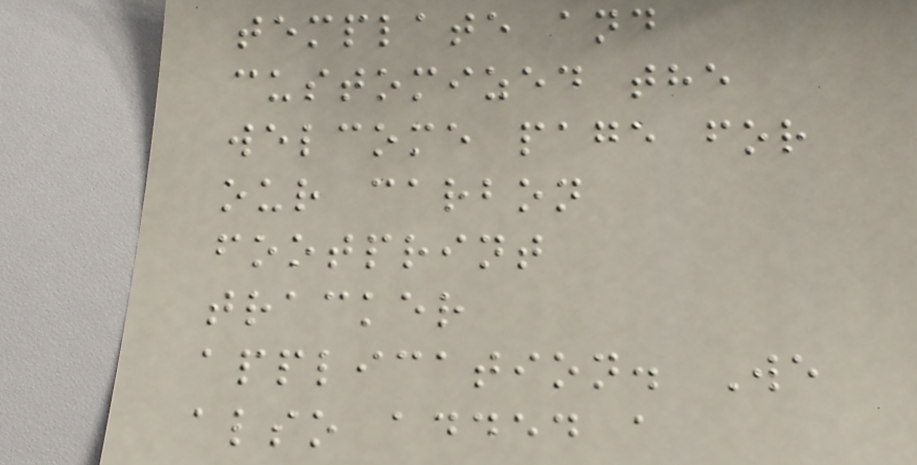template and
customized the
welcome page for
our carbon
footprint
tracker
application. We
also added a
